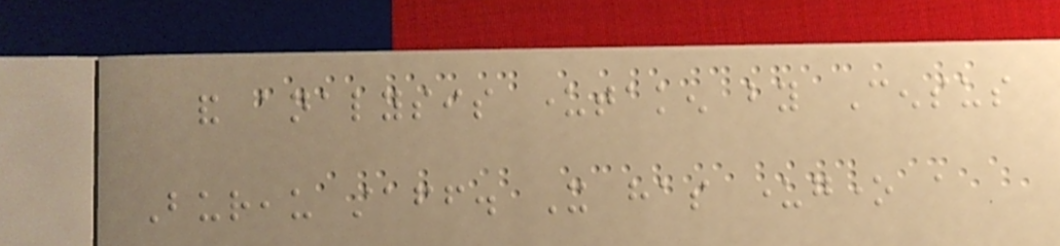and analysis undertaken by Census
Bureau staff. It has undergone a
